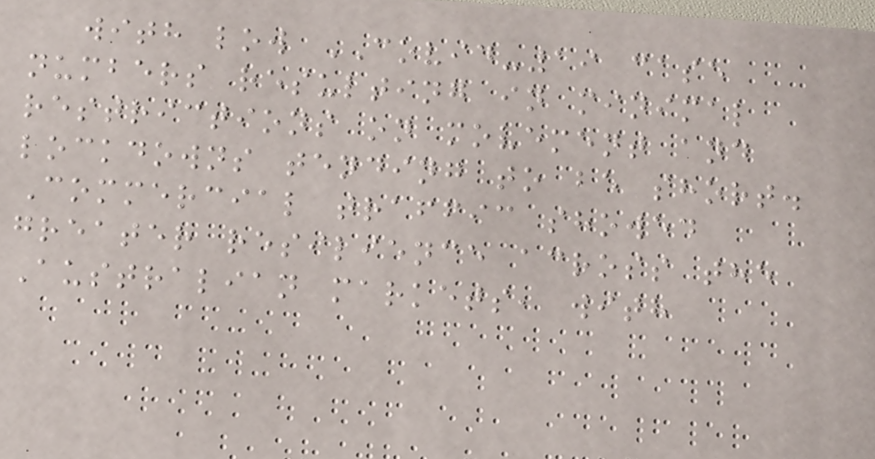with low COVID-19 case
numbers resulting in minimal
restrictions on movement and
lockdowns tending to be short.
Commercial traffic showed
greater resilience across the
Australian markets, with
